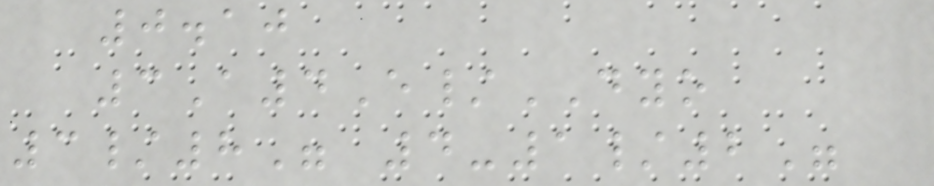0.10
3A4E/DYO
3/8" 4-1/2"
